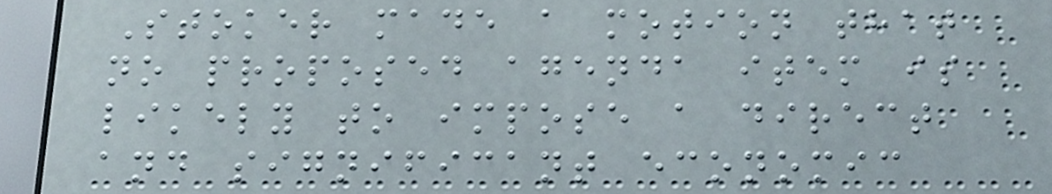Stoker made a motion that
no proposed agenda item is
likely to impose a direct
and significant economic
